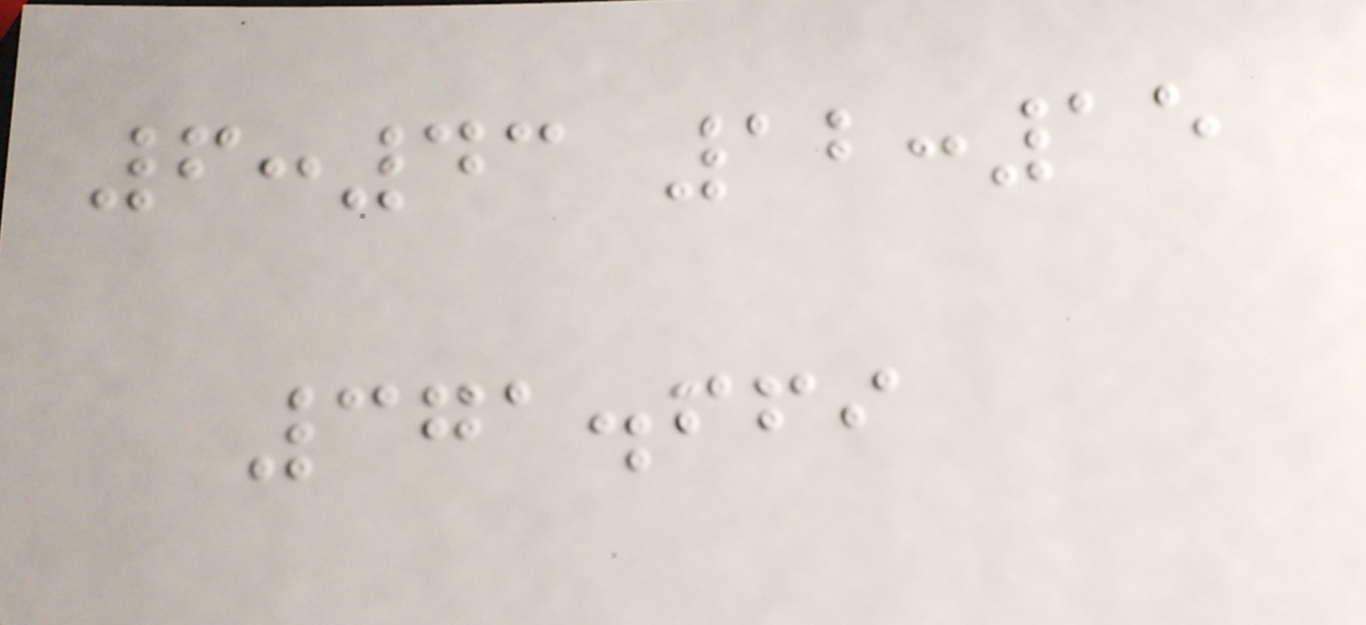6:43 12:15
371.669
